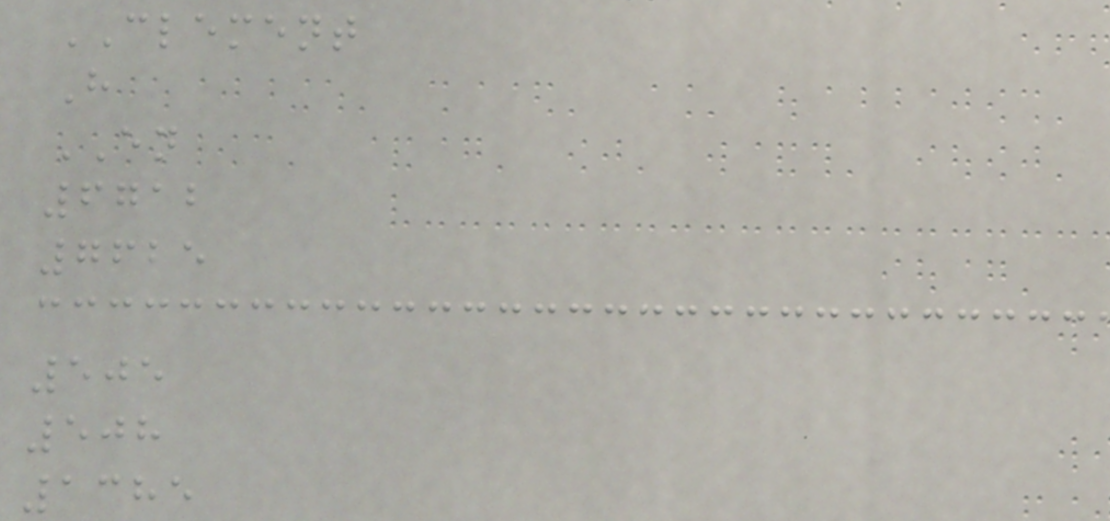CLEMENT
H
EN
6712
7625
505
508
1385
